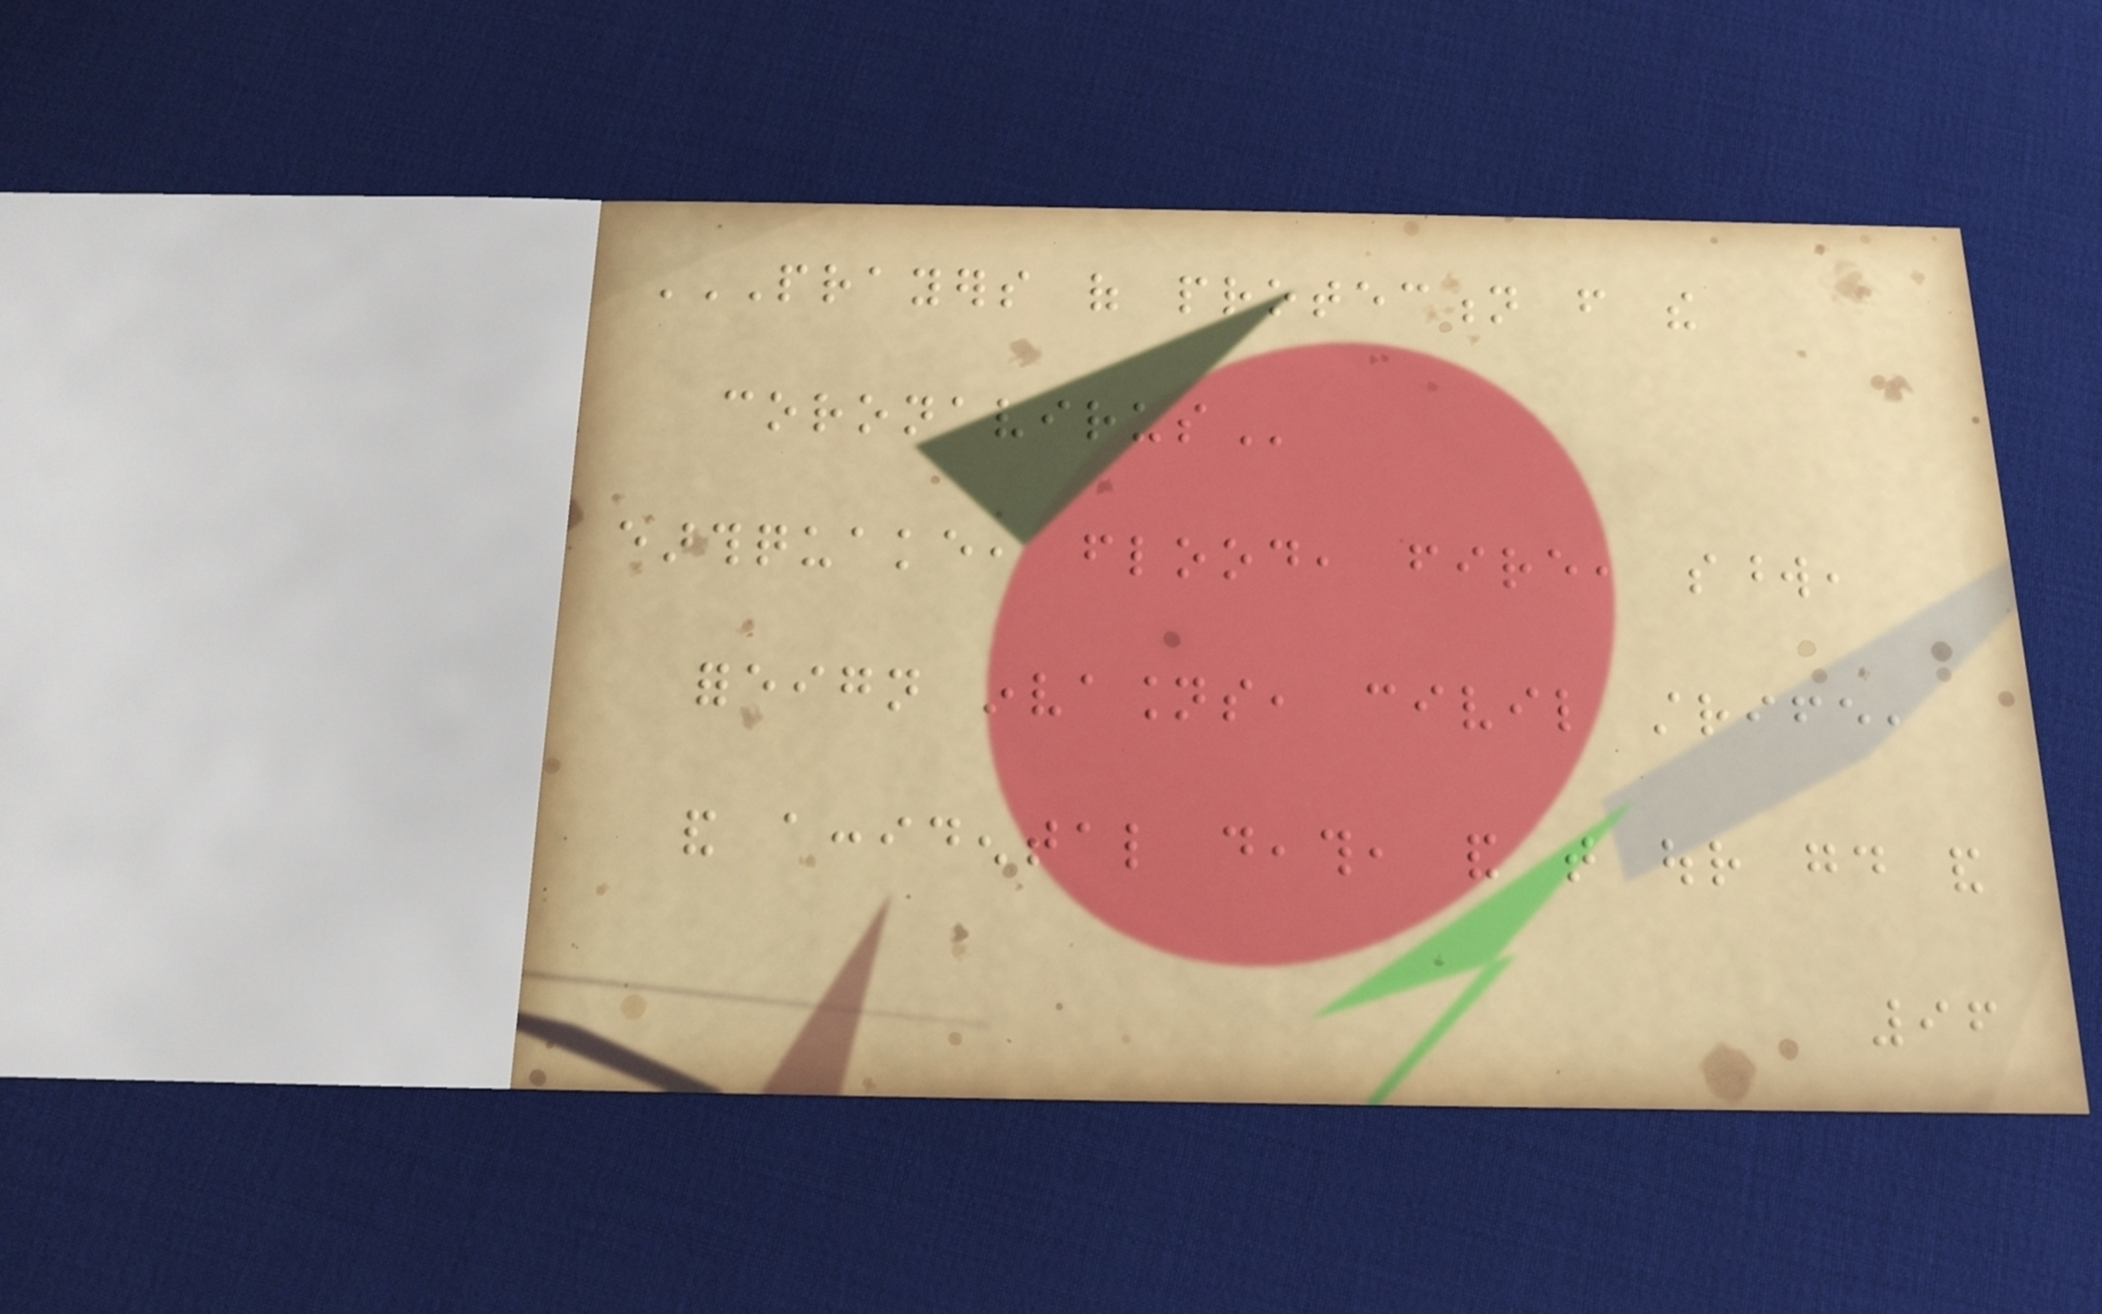PRAYERS OF PROTECTION FROM THE
CORONAVIRUS
earthquake, flood, fire, sword,
foreign invasions, civil strife,
and accidental death, and that our good and
96
